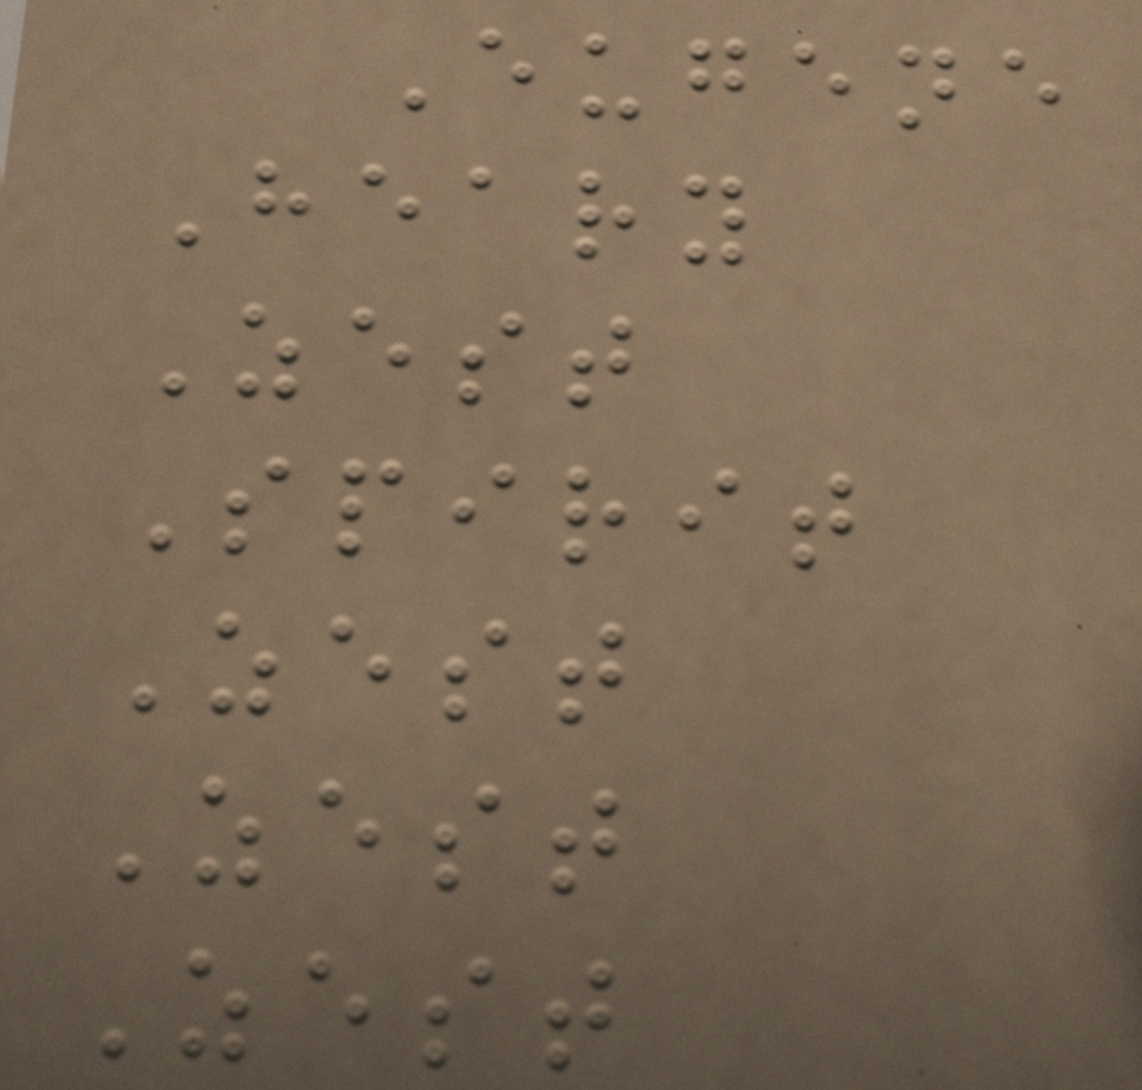Eugene
Heary
Zest
Spirit
Zest
Zest
Zest
